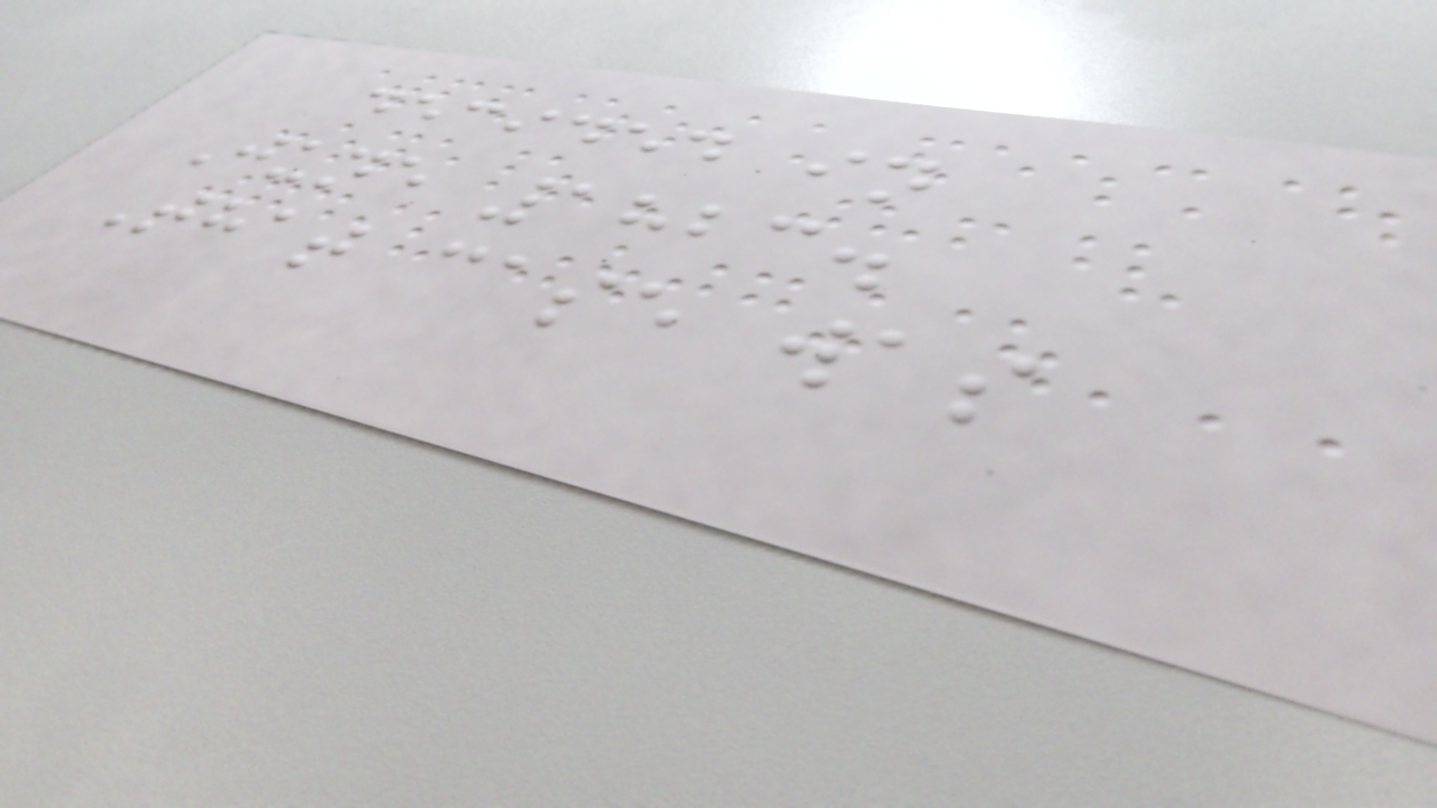decided in
June 1823.
That case was
